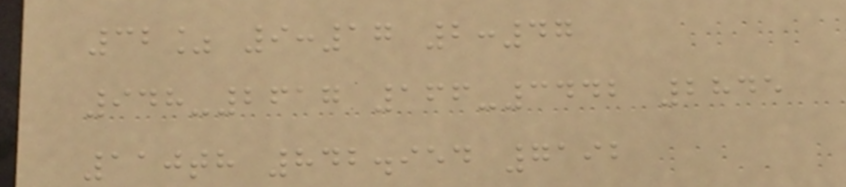32% 9:17 2:47
948-2617 166-3442 2845
110th 842.954 7192
